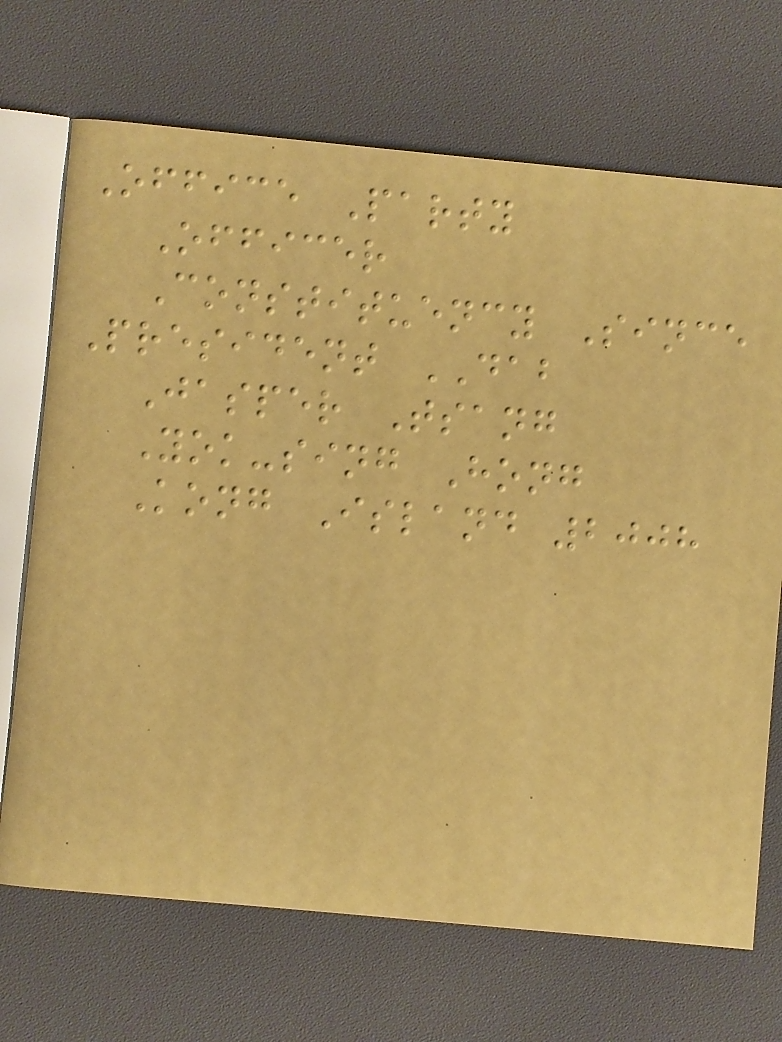Office Party
Officer
Constituency Since
President DAB
Jasper Tsang
Yok-sing Hong
Kong Island 2008
